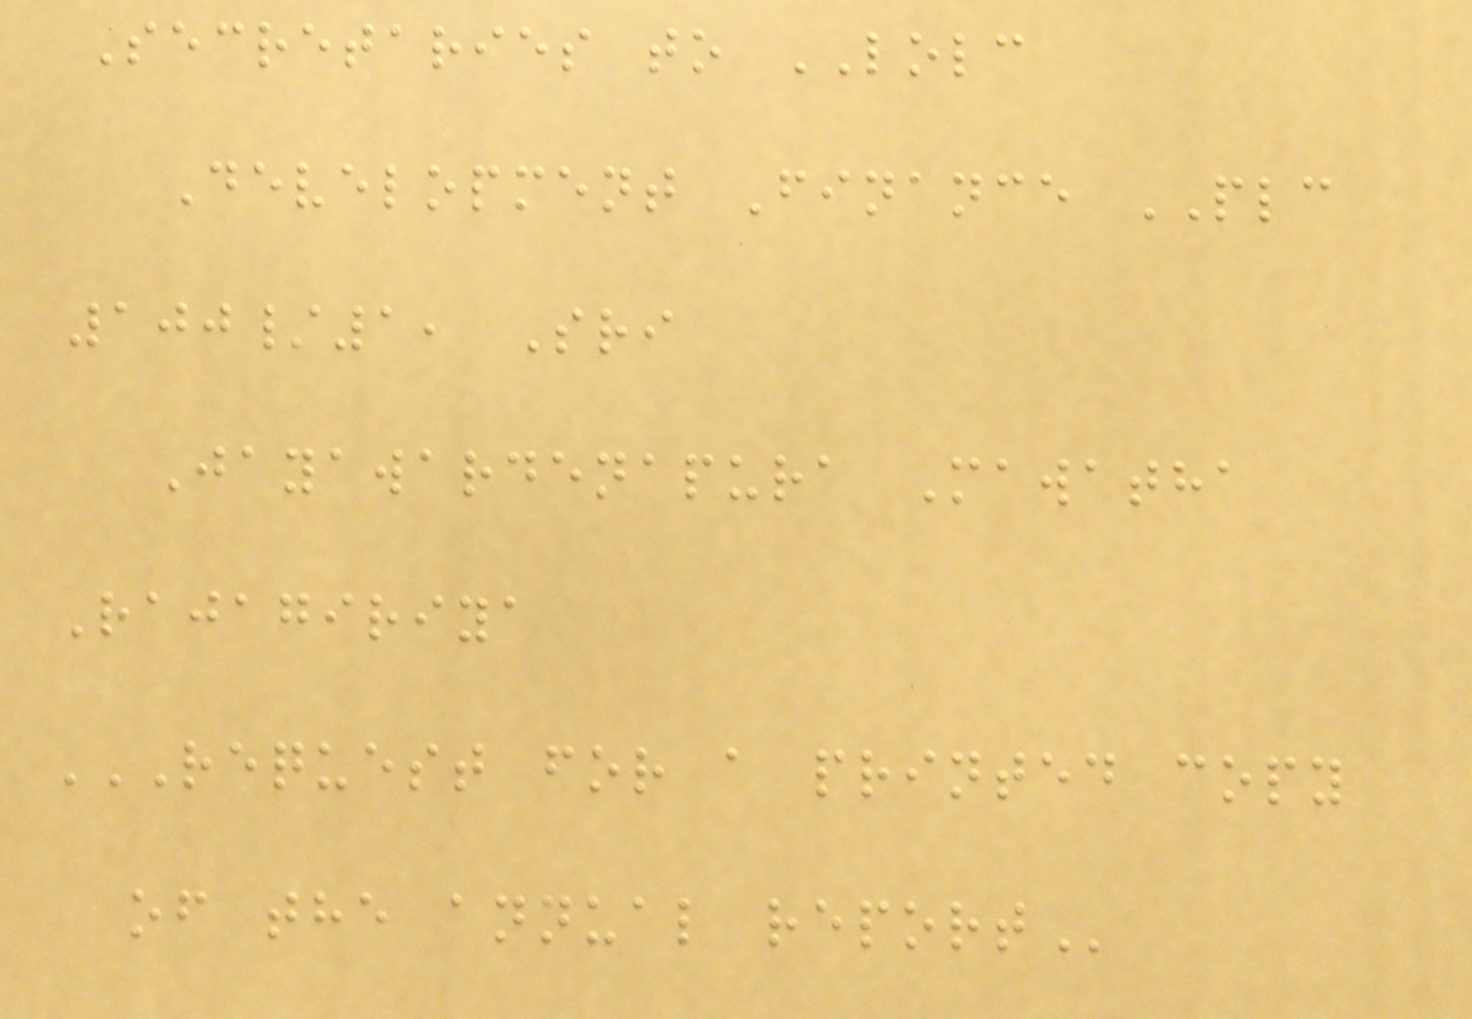Secretaries to LOLC
Development Finance PLC
100/1, Sri
Jayawardenapura Mawatha
Rajagiriya
REQUEST FOR A PRINTED COPY
OF THE ANNUAL REPORT
